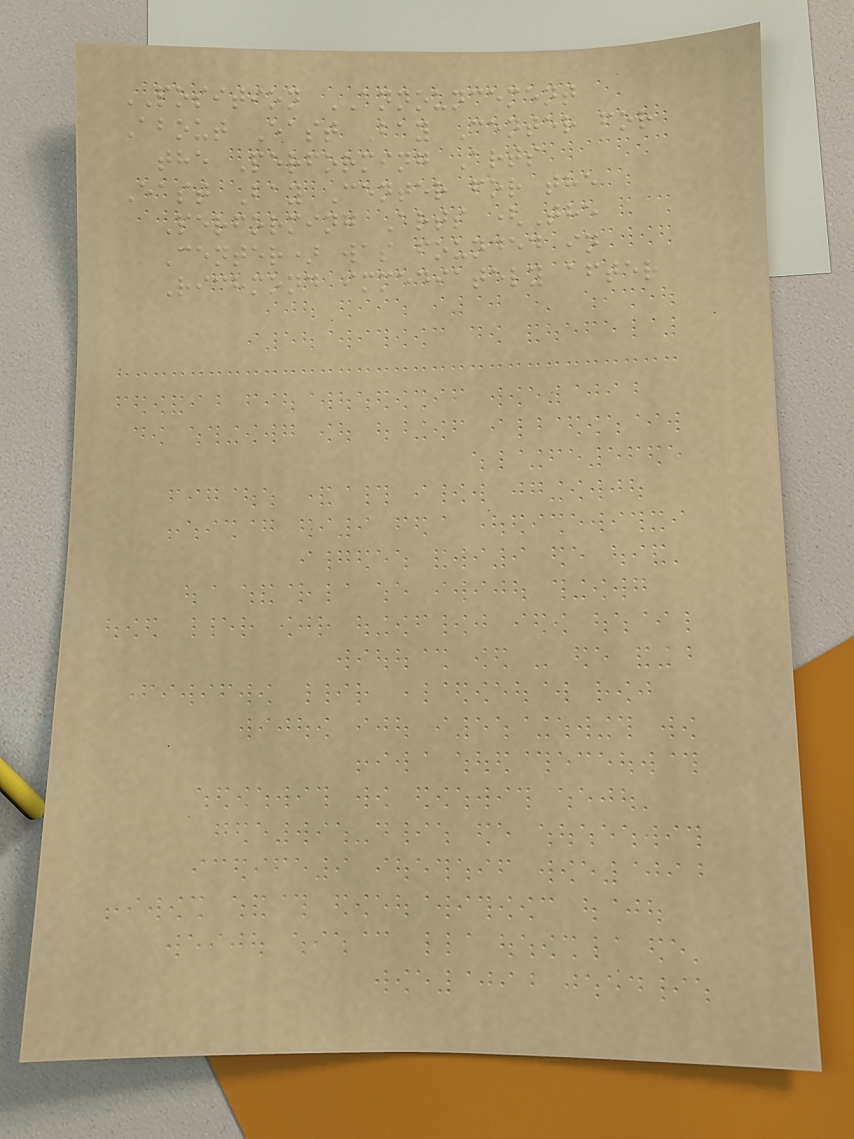POSITION ANNOUNCEMENT
About East Bay Center for
the Performing Arts
East Bay Center for the
Performing Arts (The
Center) was founded in
Richmond immediately after
